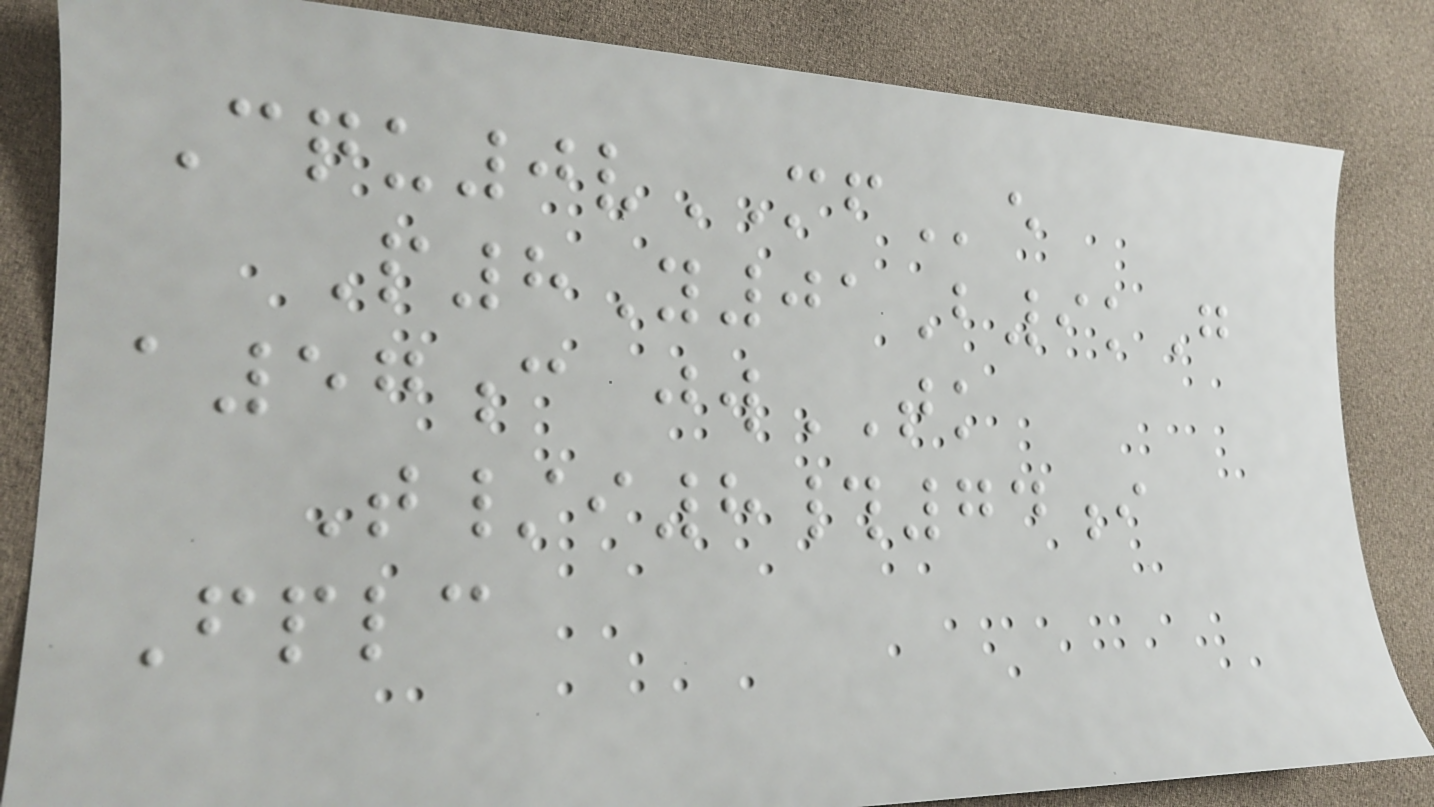Cqu0vMFe
P8Y01B9kG
a57c jwTK
T/i8#74i
Fplc
